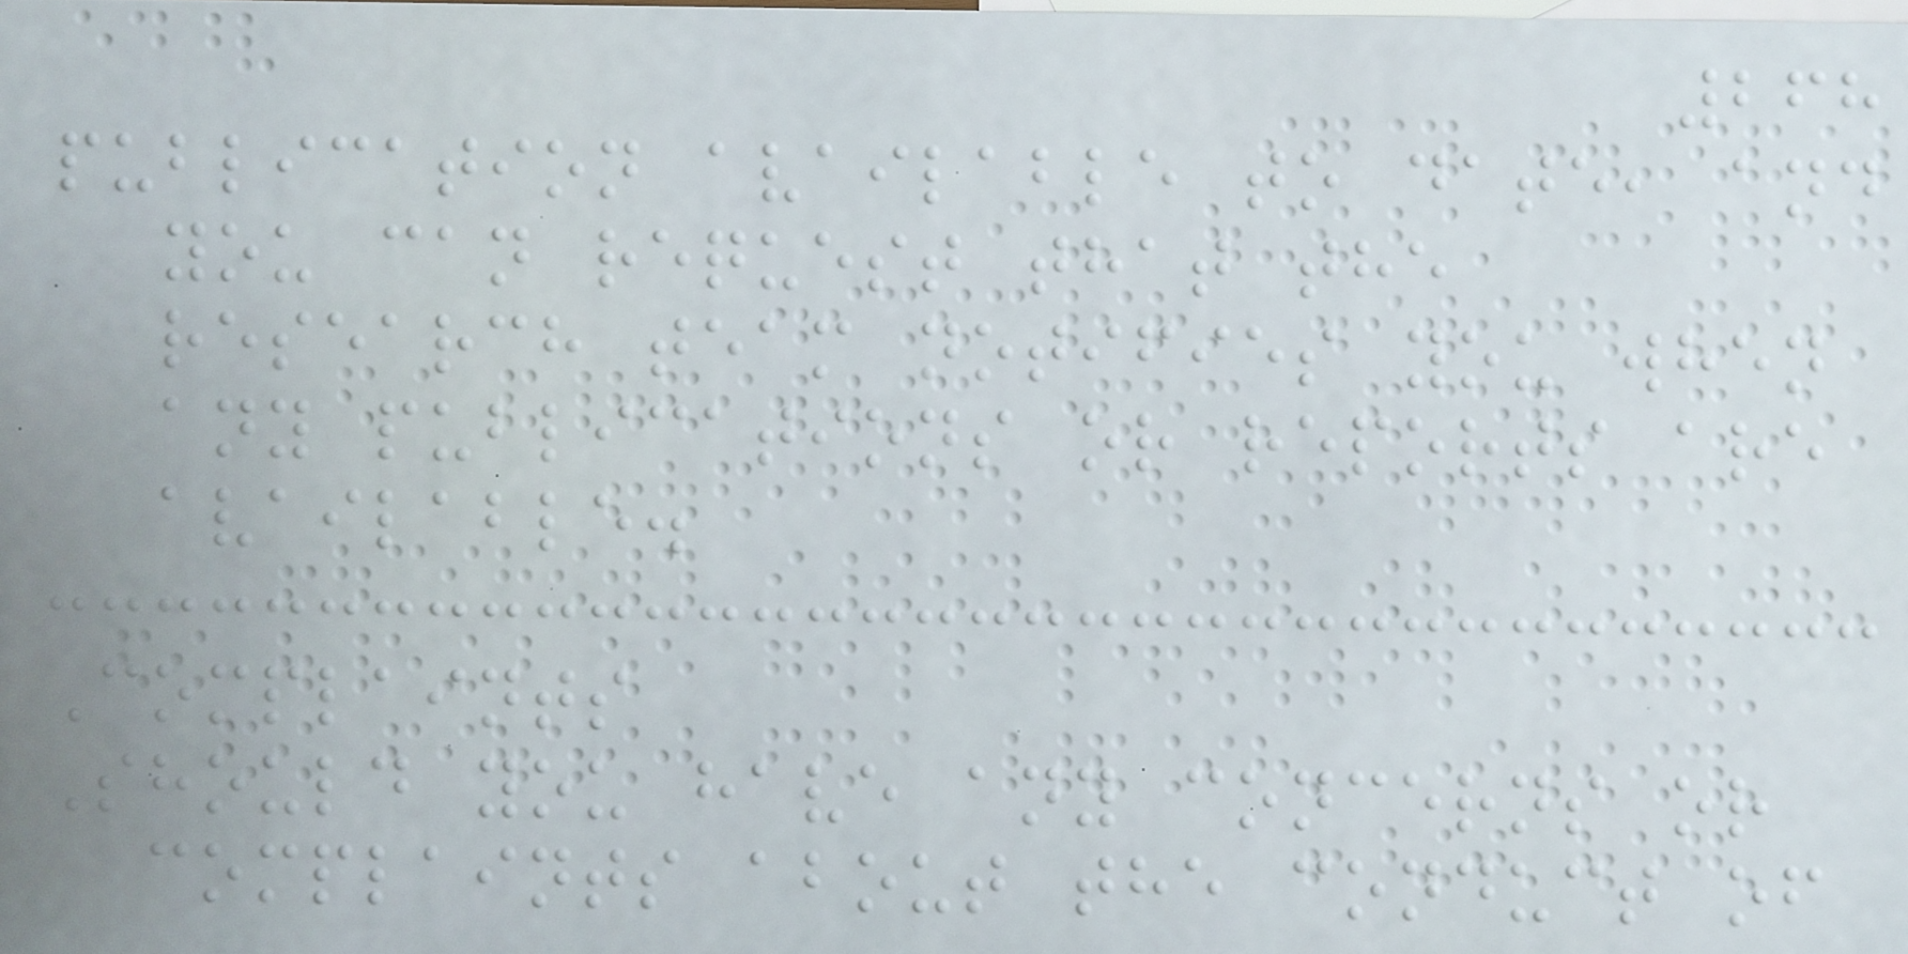268
publication available to date, and
you can request that the
research team notifies you when
any publications or reports are
available.
Complaints
Should you have any concerns or
complaints about the conduct of
